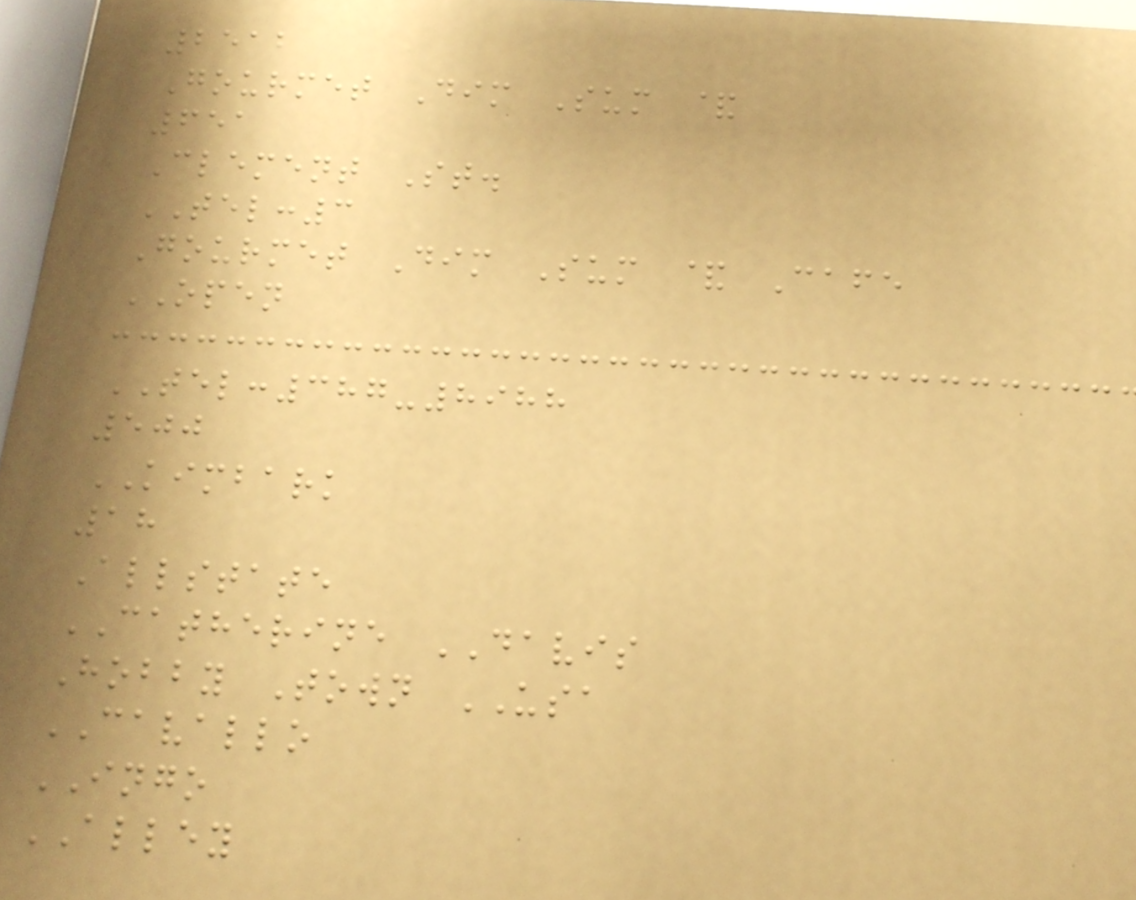2512
Gourmet Dim Sum &
651
Clement St.
TEL:3
Gourmet Dim Sum & Cafe
OPEN
TEL:387-8988
500
KIMBARK
18
Allstate
CATHERINE DAVIS
Hobby Town USA
CAVALLO
INGO
ALLEY
